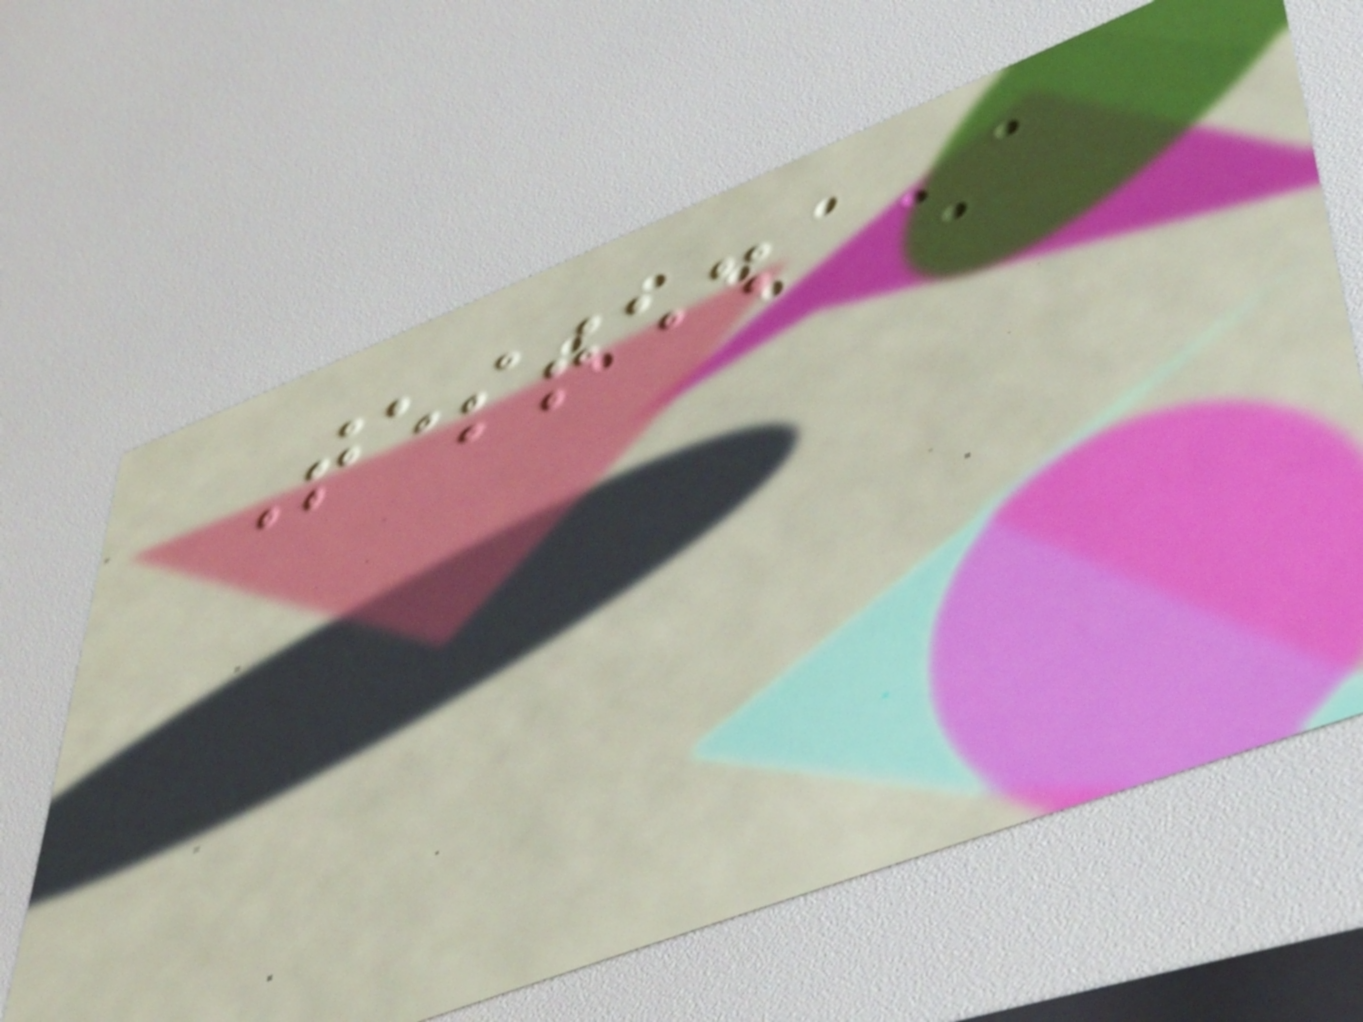Tested
